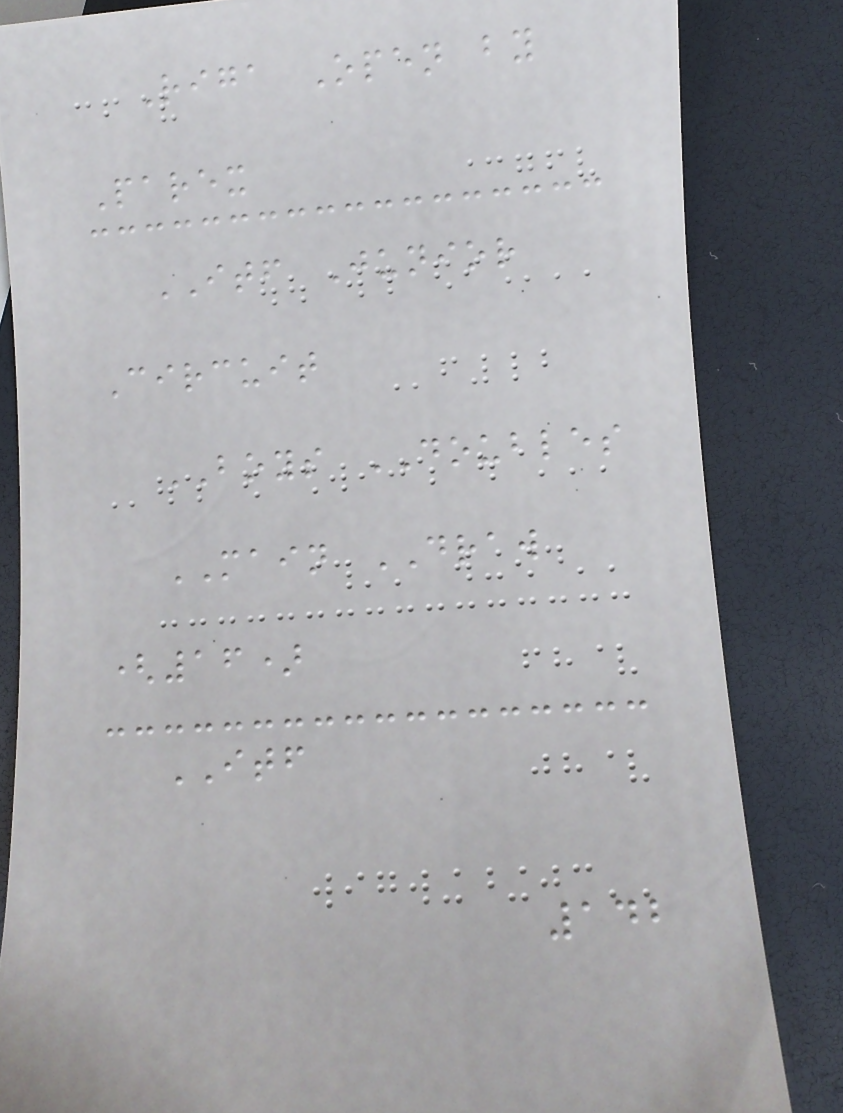Riga Open by
Parex
ITF Junior
Circuit
BOYS DOUBLES
MAIN DRAW
(16)
ITF
142
